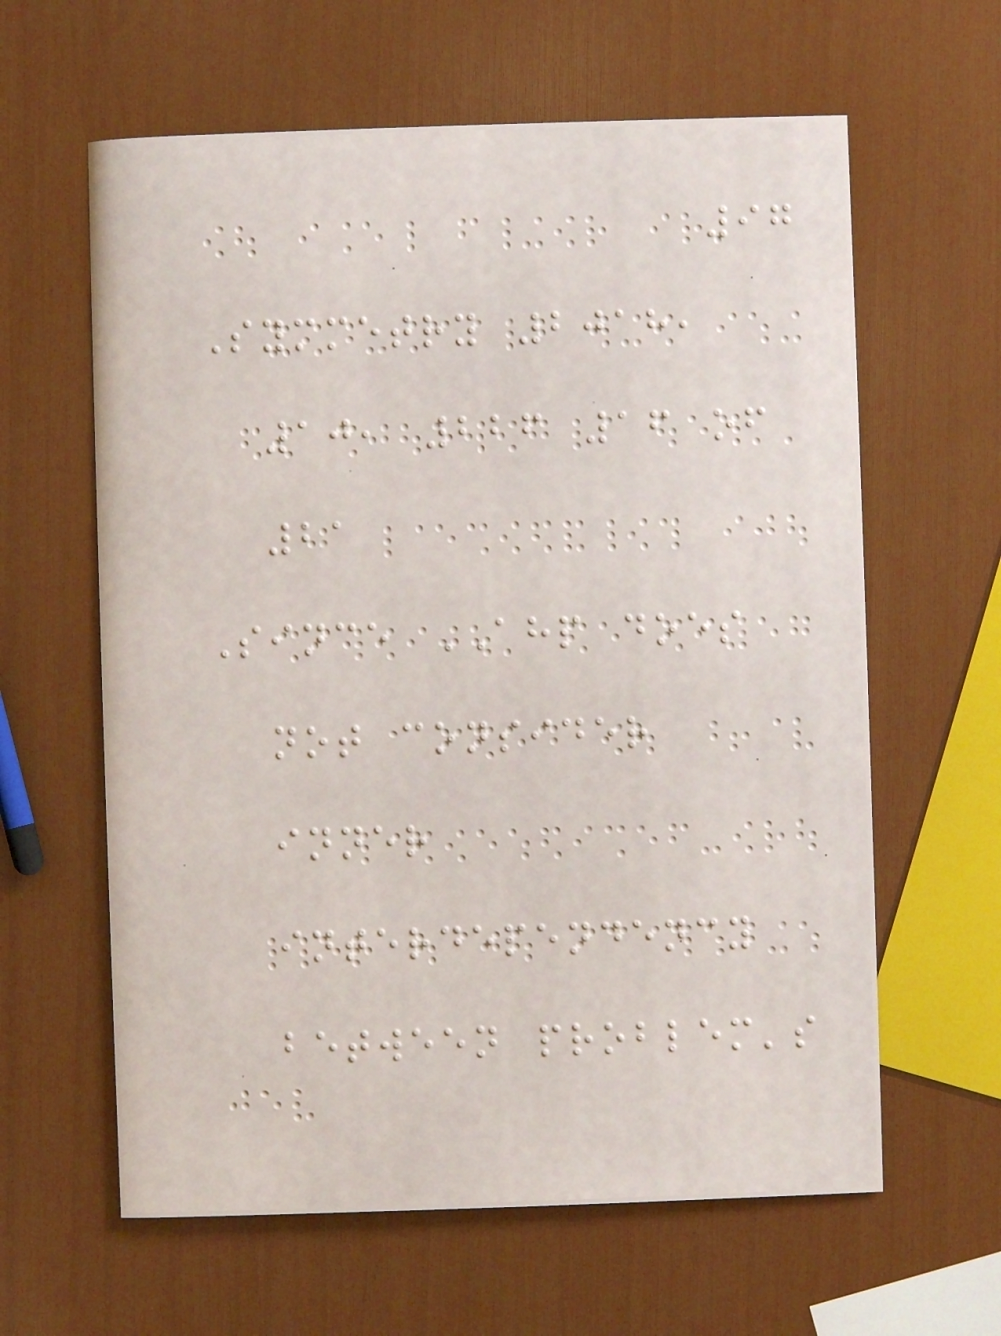97
Symmetry 2018,
10, 226 16 of
21
Since AHP does
not consider
inner
interdependency
between problem's
